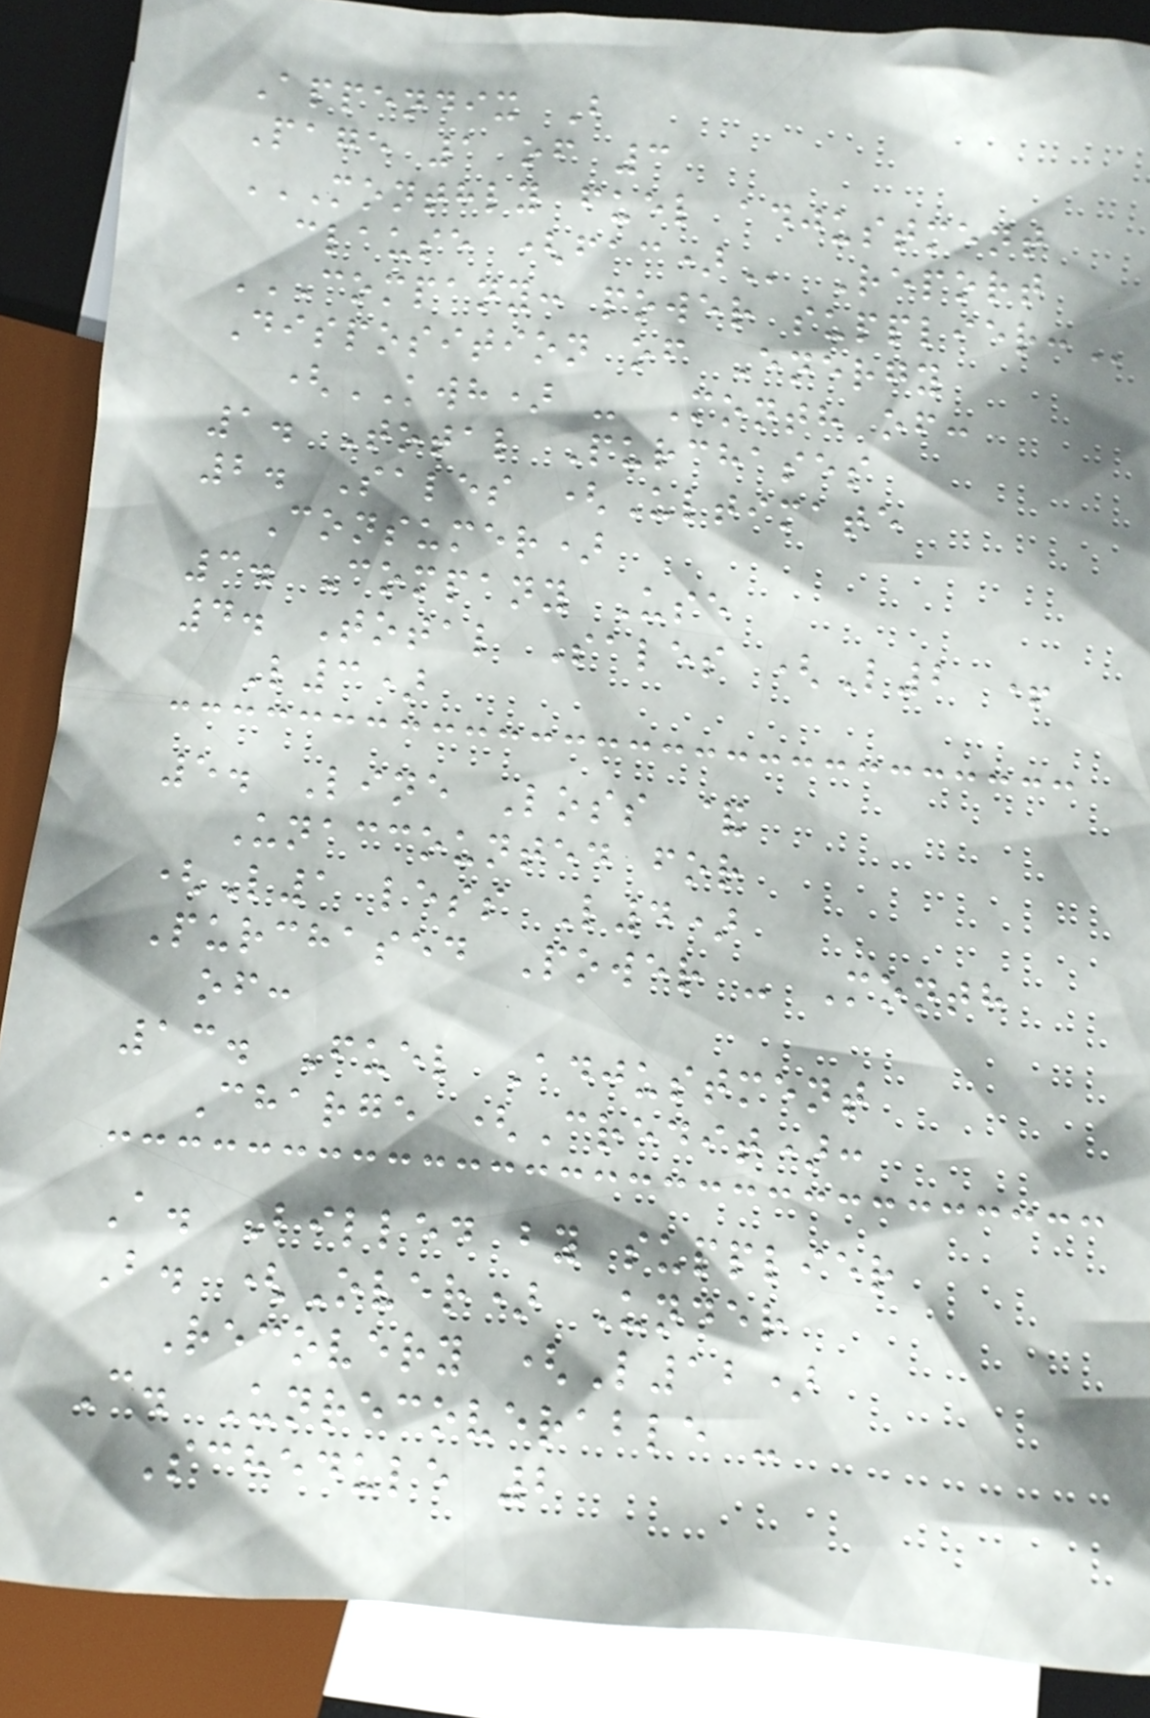Appendix B
Page 1 of 3
MONTHLY FUEL ADJUSTMENT
CLAUSE (FAC) Report
COMPANY: POWER SUPPLIER:
Disposition of Energy
(KWH) - Month of:
1. Total Purchases
2. Sales (Ultimate
Consumer)
3. Company Use
4. Total Sales (L2 +
L3)
5. Line Loss &
Unaccounted for
(L1 less L4)
Purchased Power - Month
of:
13. Fuel Adjustment
Charge (Credit):
A. Billed by supplier
B. (Over) Under
Recovery (L12)
C. Unrecoverable -
Schedule 2
